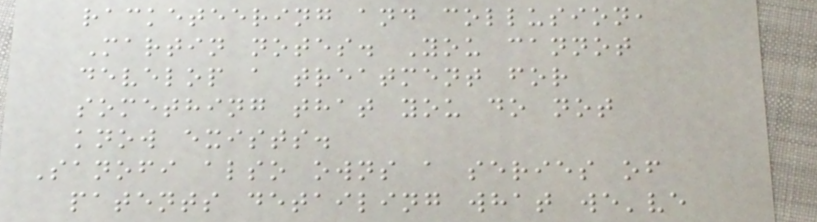racketeering and collusion,
Martin notes. You cannot
develop a treatment for
something that you do not
know exists.
Sanofi also owns a series of
patents detailing what we've
